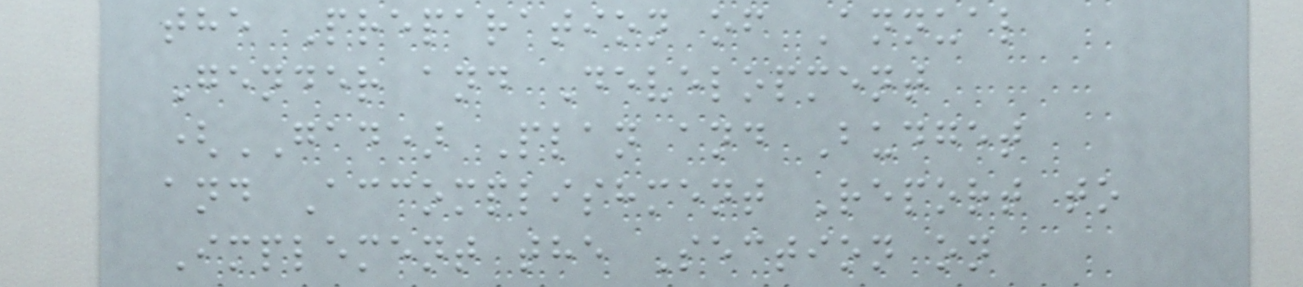the Preparation of Annual
Gender and Development
(GAD) Plan and Budget
and Accomplishment Report to
Implement the Section on
